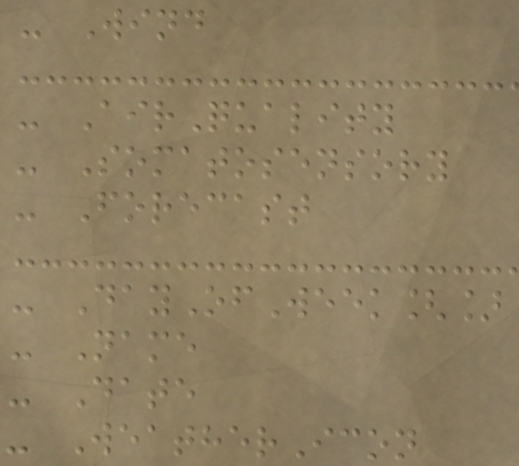- Wind
- AirQuality
- Somatosensory
- Forecast
- DayOfWeek[]
- Name
- Date
- WeatherIcon
